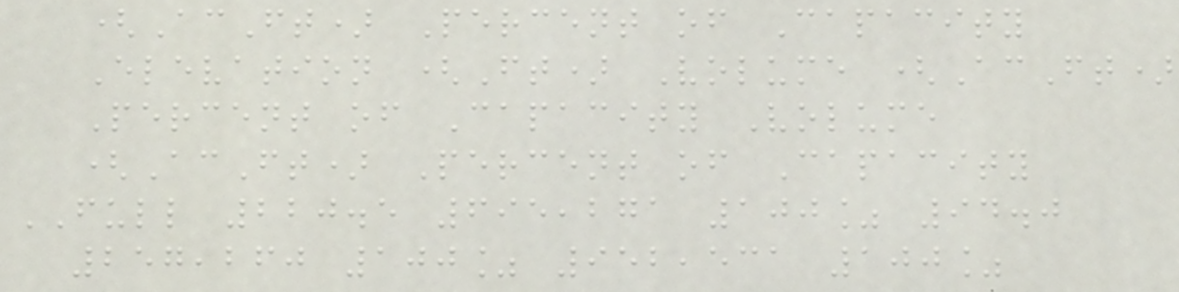(AcFt) Percent of Capacity
Elevation (Ft) Volume (AcFt)
Percent of Capacity Volume
(AcFt) Percent of Capacity
FULL 220.5 695,271 100% 94.0
257,260 100% 952,531 100%
